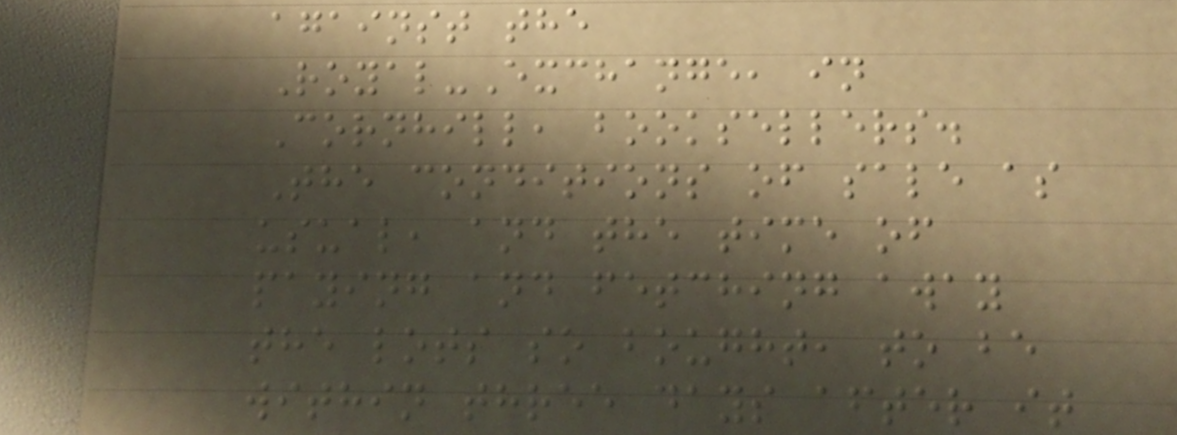against the
Royal-Exchange, in
Cornhill, booksellers.
The conditions of sale as
usual, and the time of
paying and fetching away
the lots so bought, to be
within three days after it
